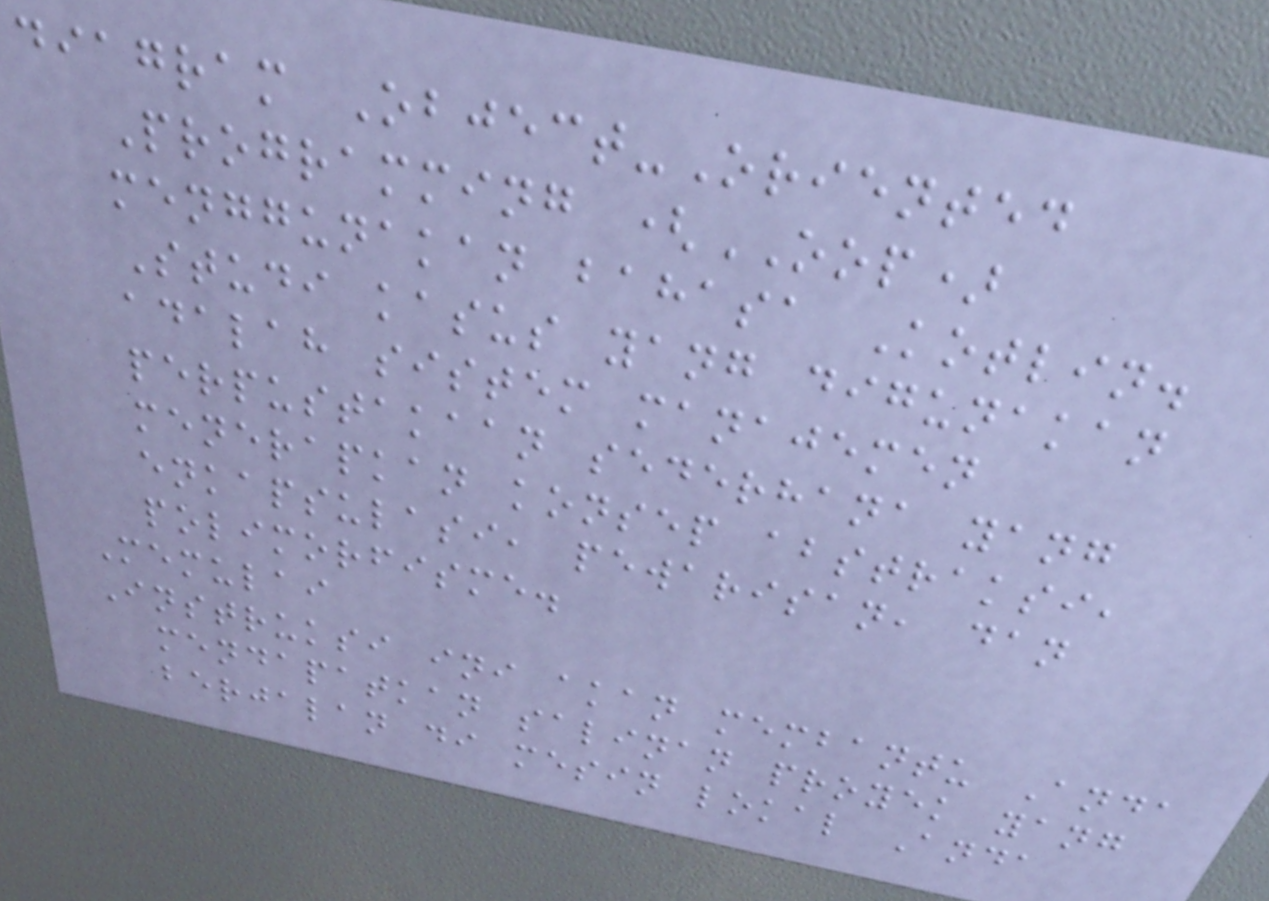diagram Object-Oriented
Programming (OOP)
menggunakan bahasa Kotlin.
Studi kasus yang digunakan
adalah sistem manajemen
perpustakaan sederhana yang
menerapkan konsep abstraksi,
enkapsulasi, pewarisan, dan
polimorfisme.
Memulai
Instruksi ini akan membantu Anda
mendapatkan salinan proyek yang
berjalan di mesin lokal Anda
